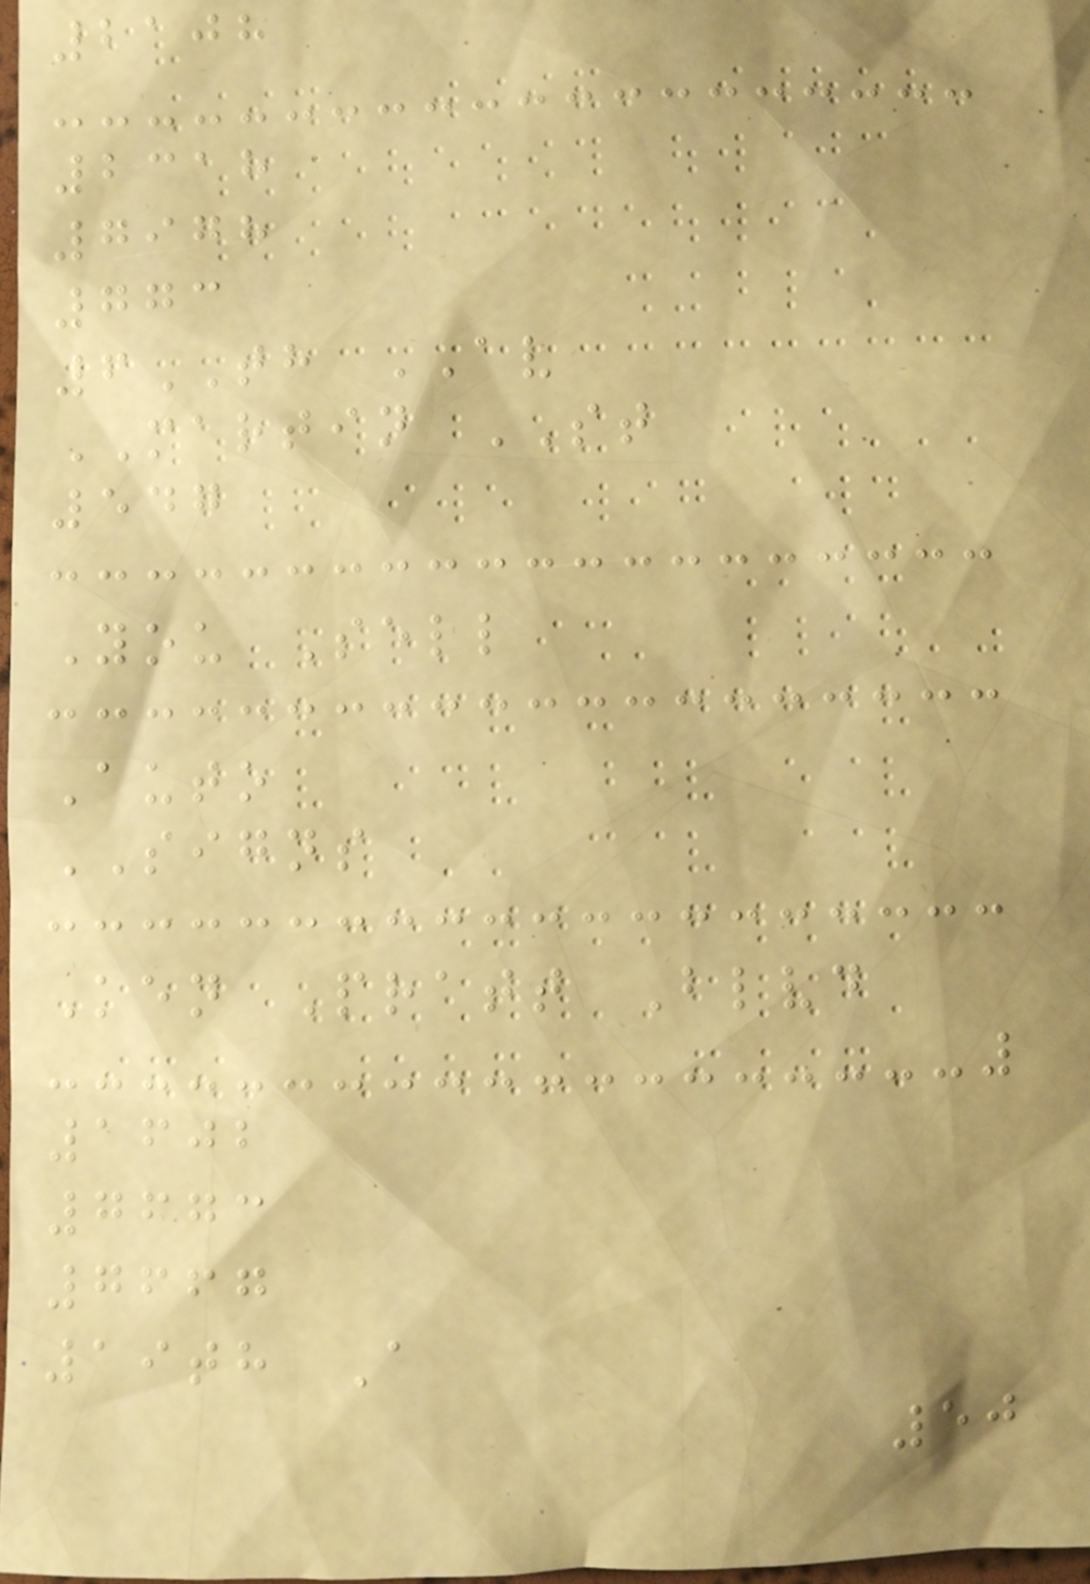2108
2318
7978
773
6TH AV
MARTIN ST
547
You Sell
Auto
SIGNS
Ken Pratt Blvd
1602
7673
7667
19th A
50
